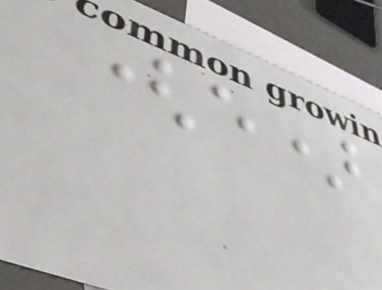(e)
